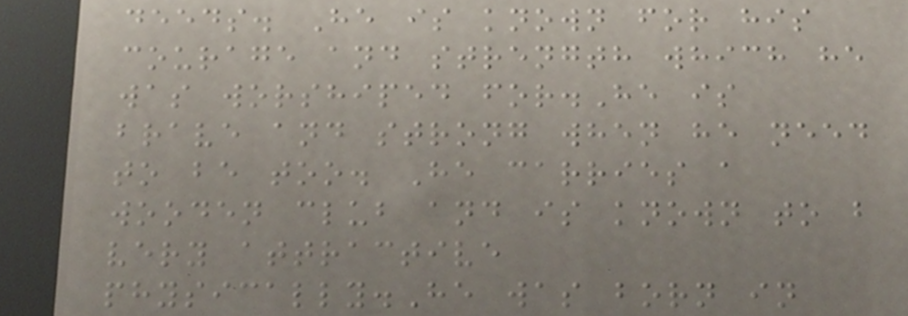deeds. He is known for his
courage and strength which he
was worshiped for.He is
brave and strong when he need
to be too. He carries a
wooden club and is known to b
very attractive
physically.He was born in
